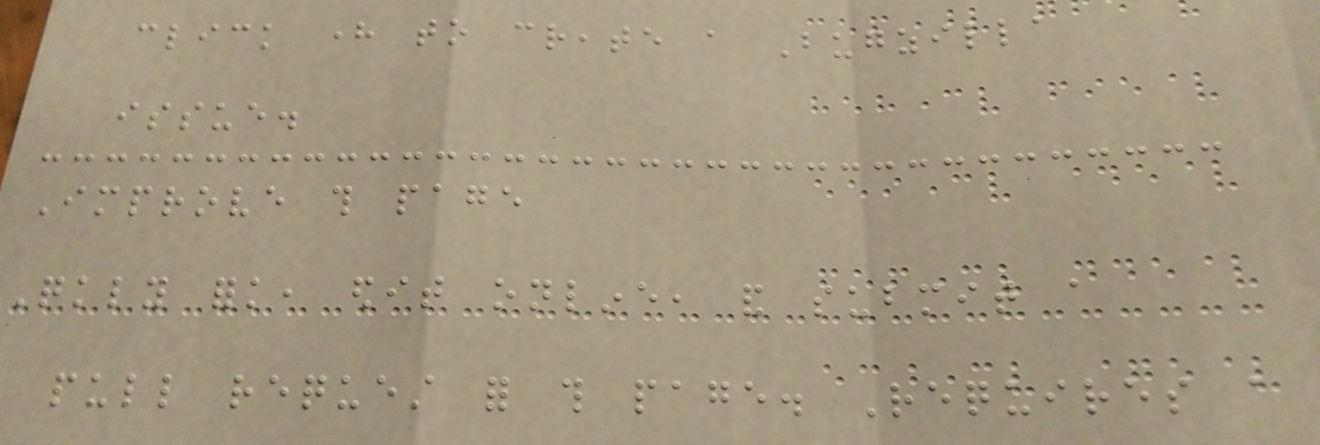click here to create a Bugzilla
issue.
Improve this page
Quickly fork, edit online, and submit a
pull request for this page. Requires a
